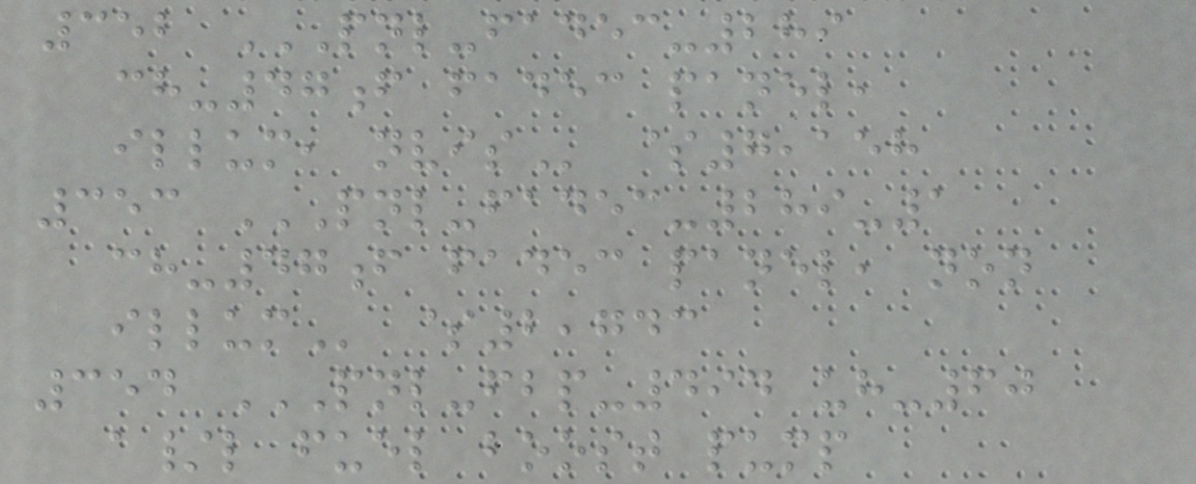352 PNL-FADEC-289
CH-47F FADEC PANEL,
ILLUM, NVIS $7,158
353 PNL-FADEC-289-1
CH-47F FADEC PANEL, NON
ILLUM $2,743
354 PNL-FBP-494 UH-60
A/L FUEL BOOST PUMP
